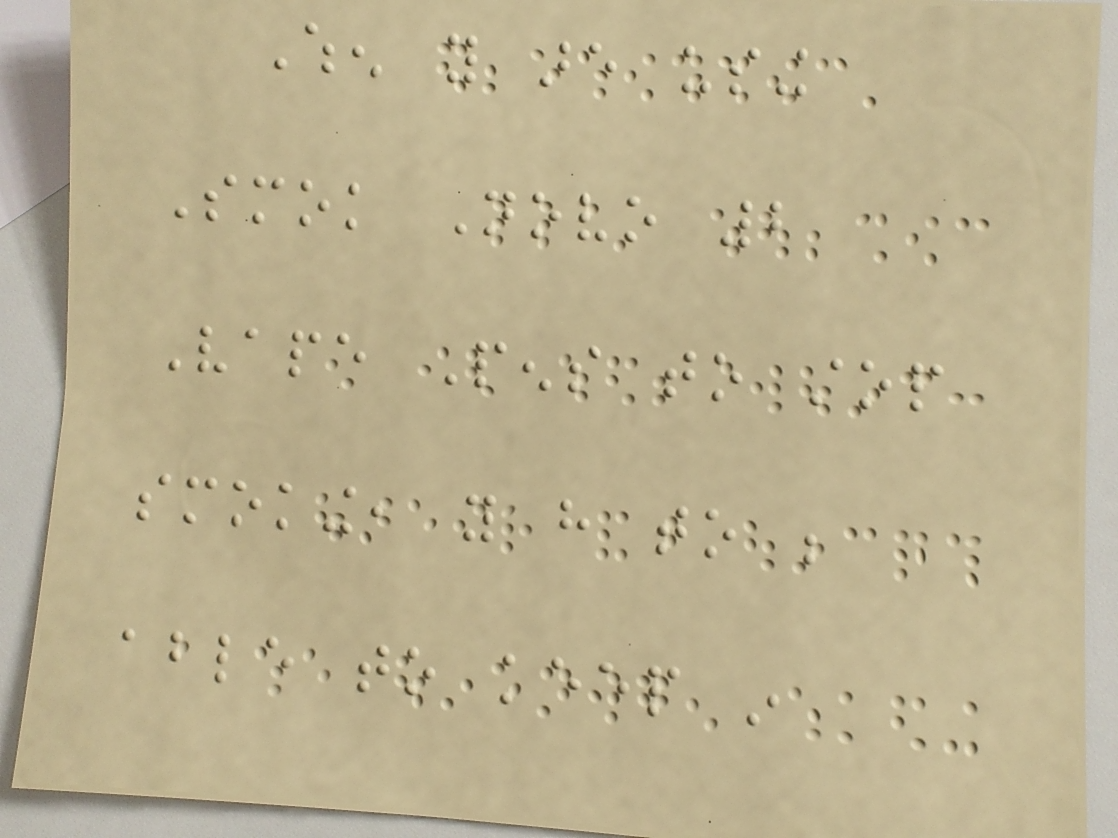When you are using
Smok Novo 2
Vape Pens to stop
smoking, you have to be
able to keep in
